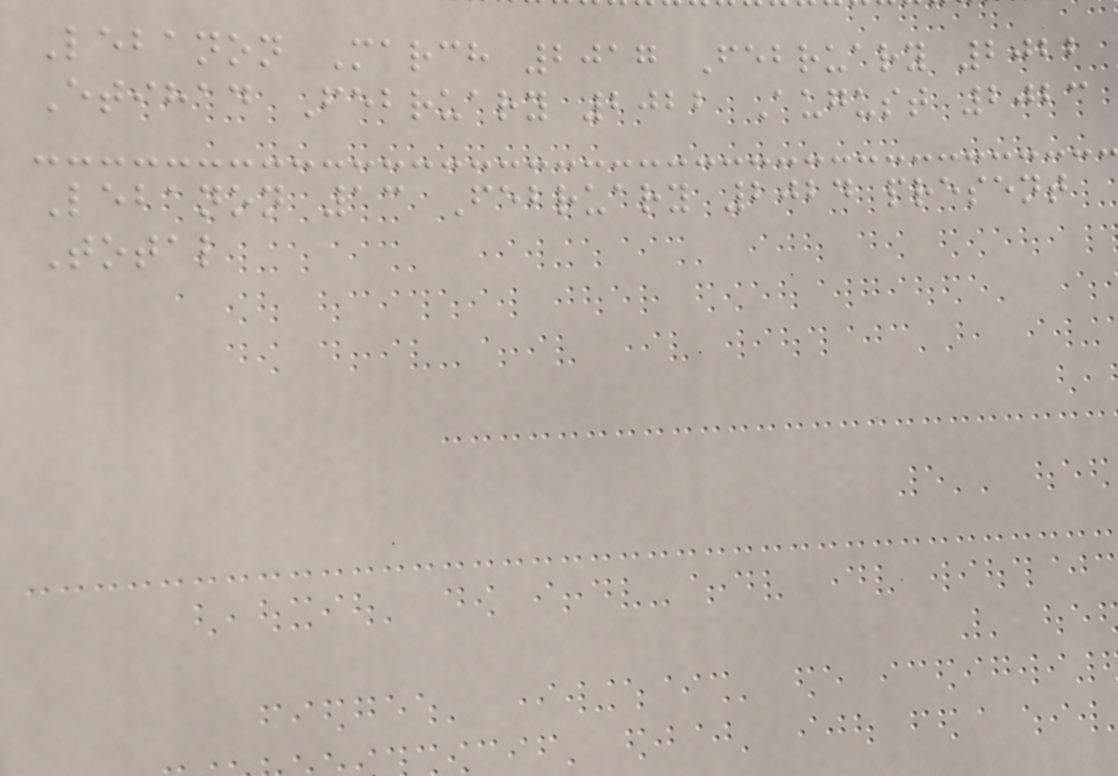Lebanon March 2017 February 2022
Etihad February 2022 August 2023
Lebanon 13 February 2024 present
Total
